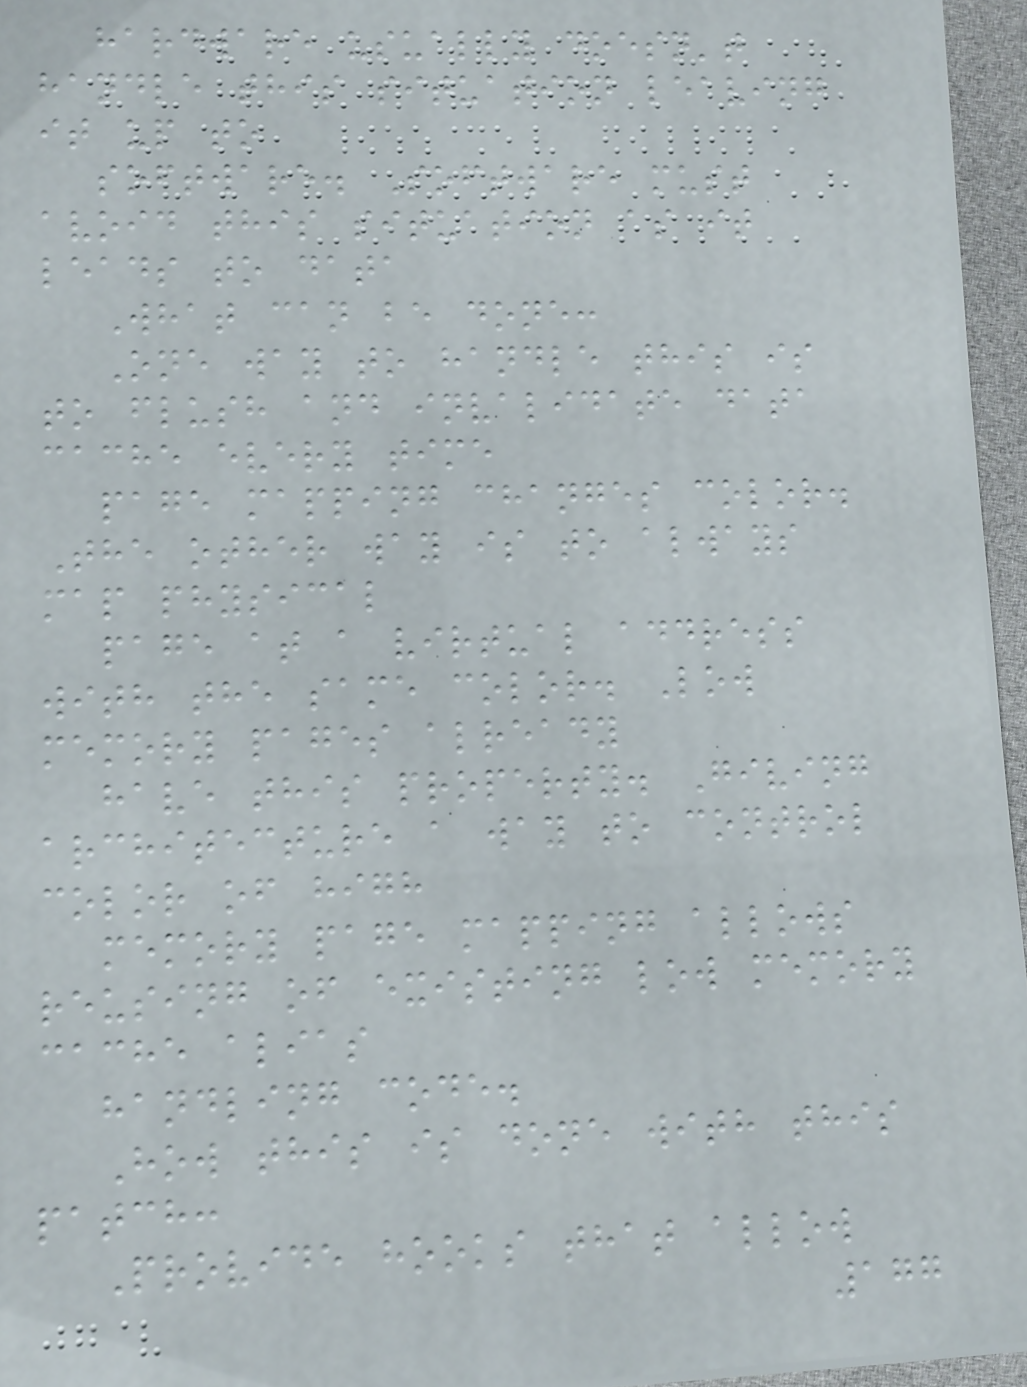hardware usually doesn't
handle this situation leaving
it up to
software. Software must
avoid this situation as it
leads to data
What can be done:
One way to handle this is
to flush and invalidate data
cache every time
page mapping changes color.
The other way is to always
map physical
page at a virtual address
with the same color. Low
memory pages already
have this property. Giving
architecture a way to control
color of high
memory page mapping allows
reusing of existing low memory
cache alias
handling code.
How this is done with this
patch:
Provide hooks that allow
177
